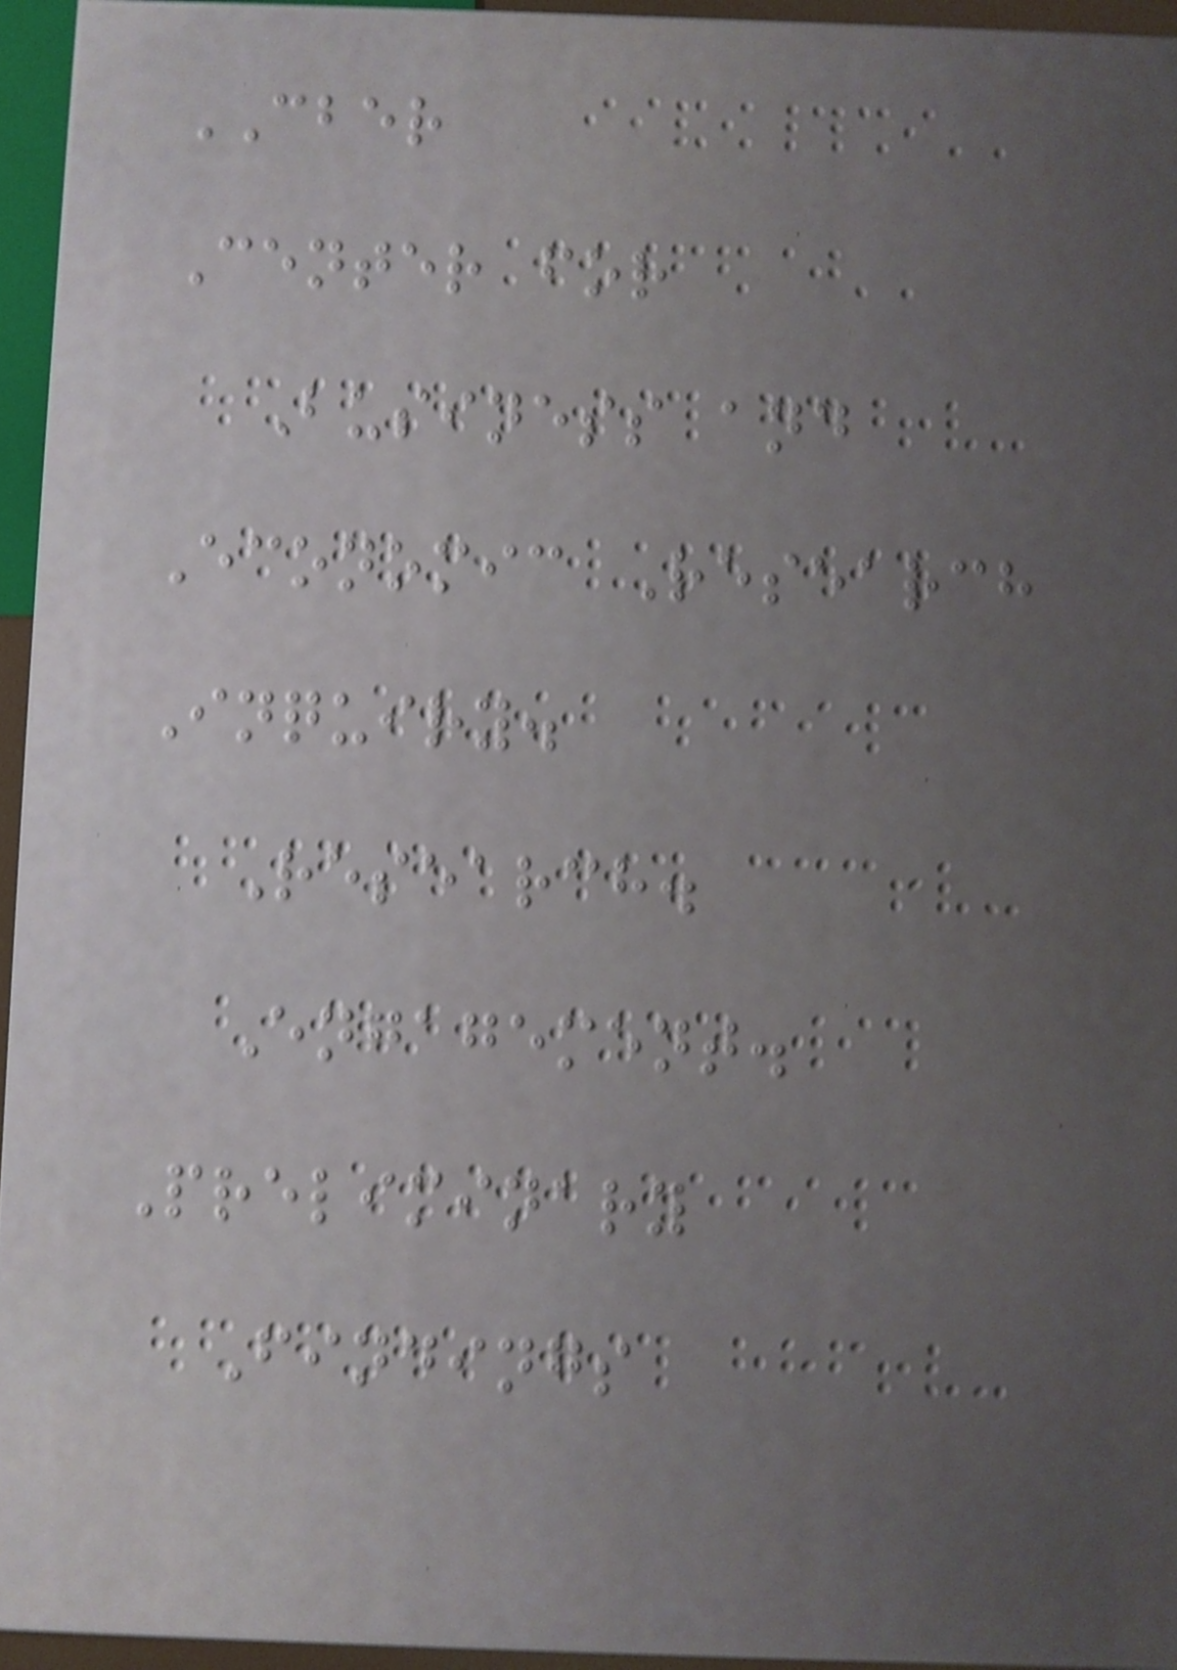CBER
Center for
Business and
Economic Research
Inquiry.
Research.
Engagement.
Preliminary
Findings
